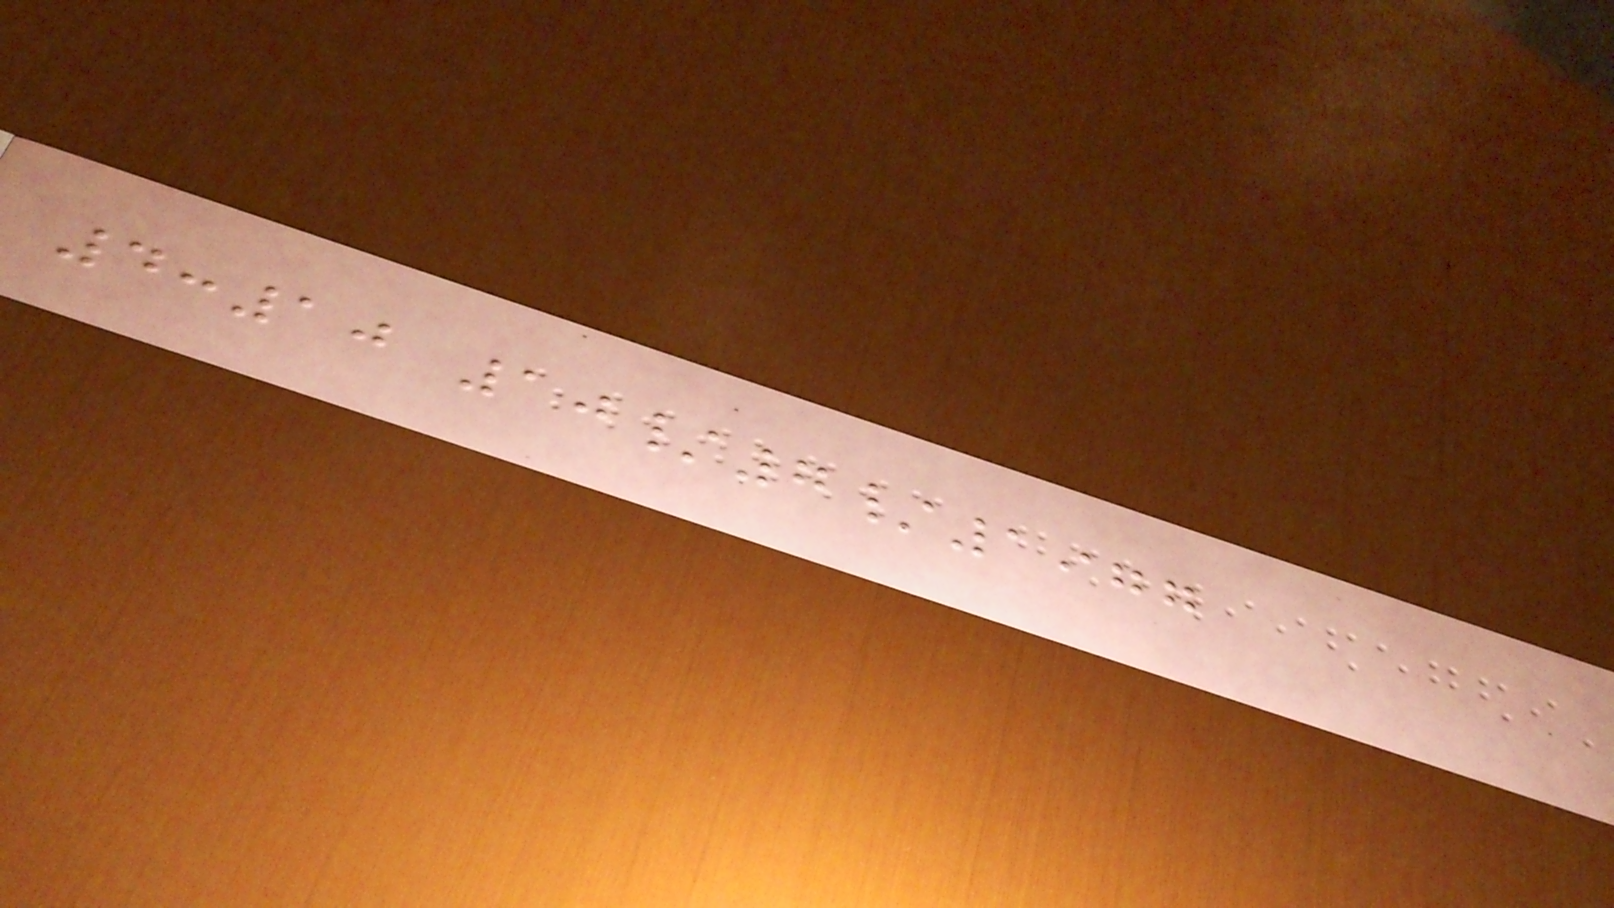4:10 10/7/1977
